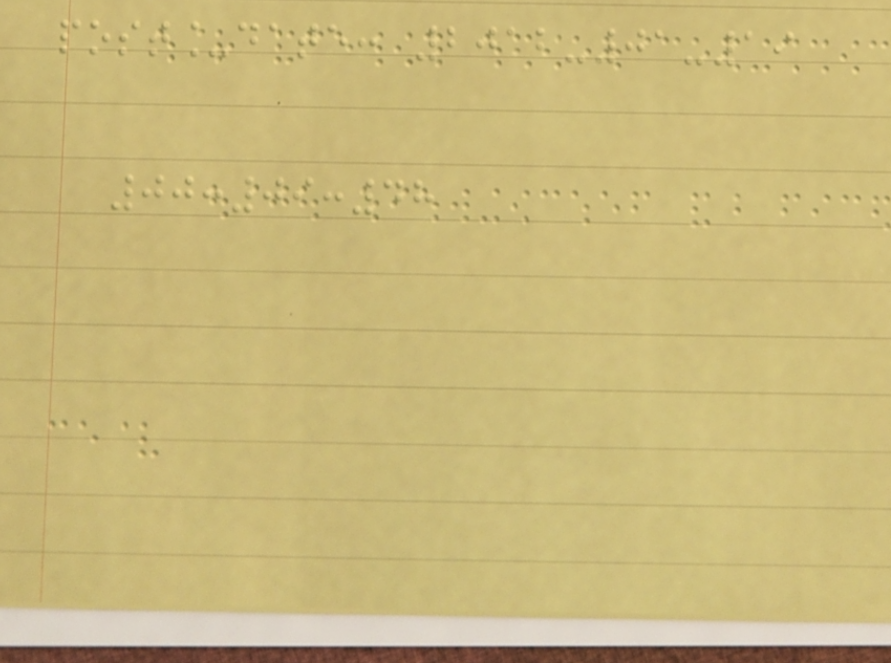post_date: 2012-01-19
00:09:48
